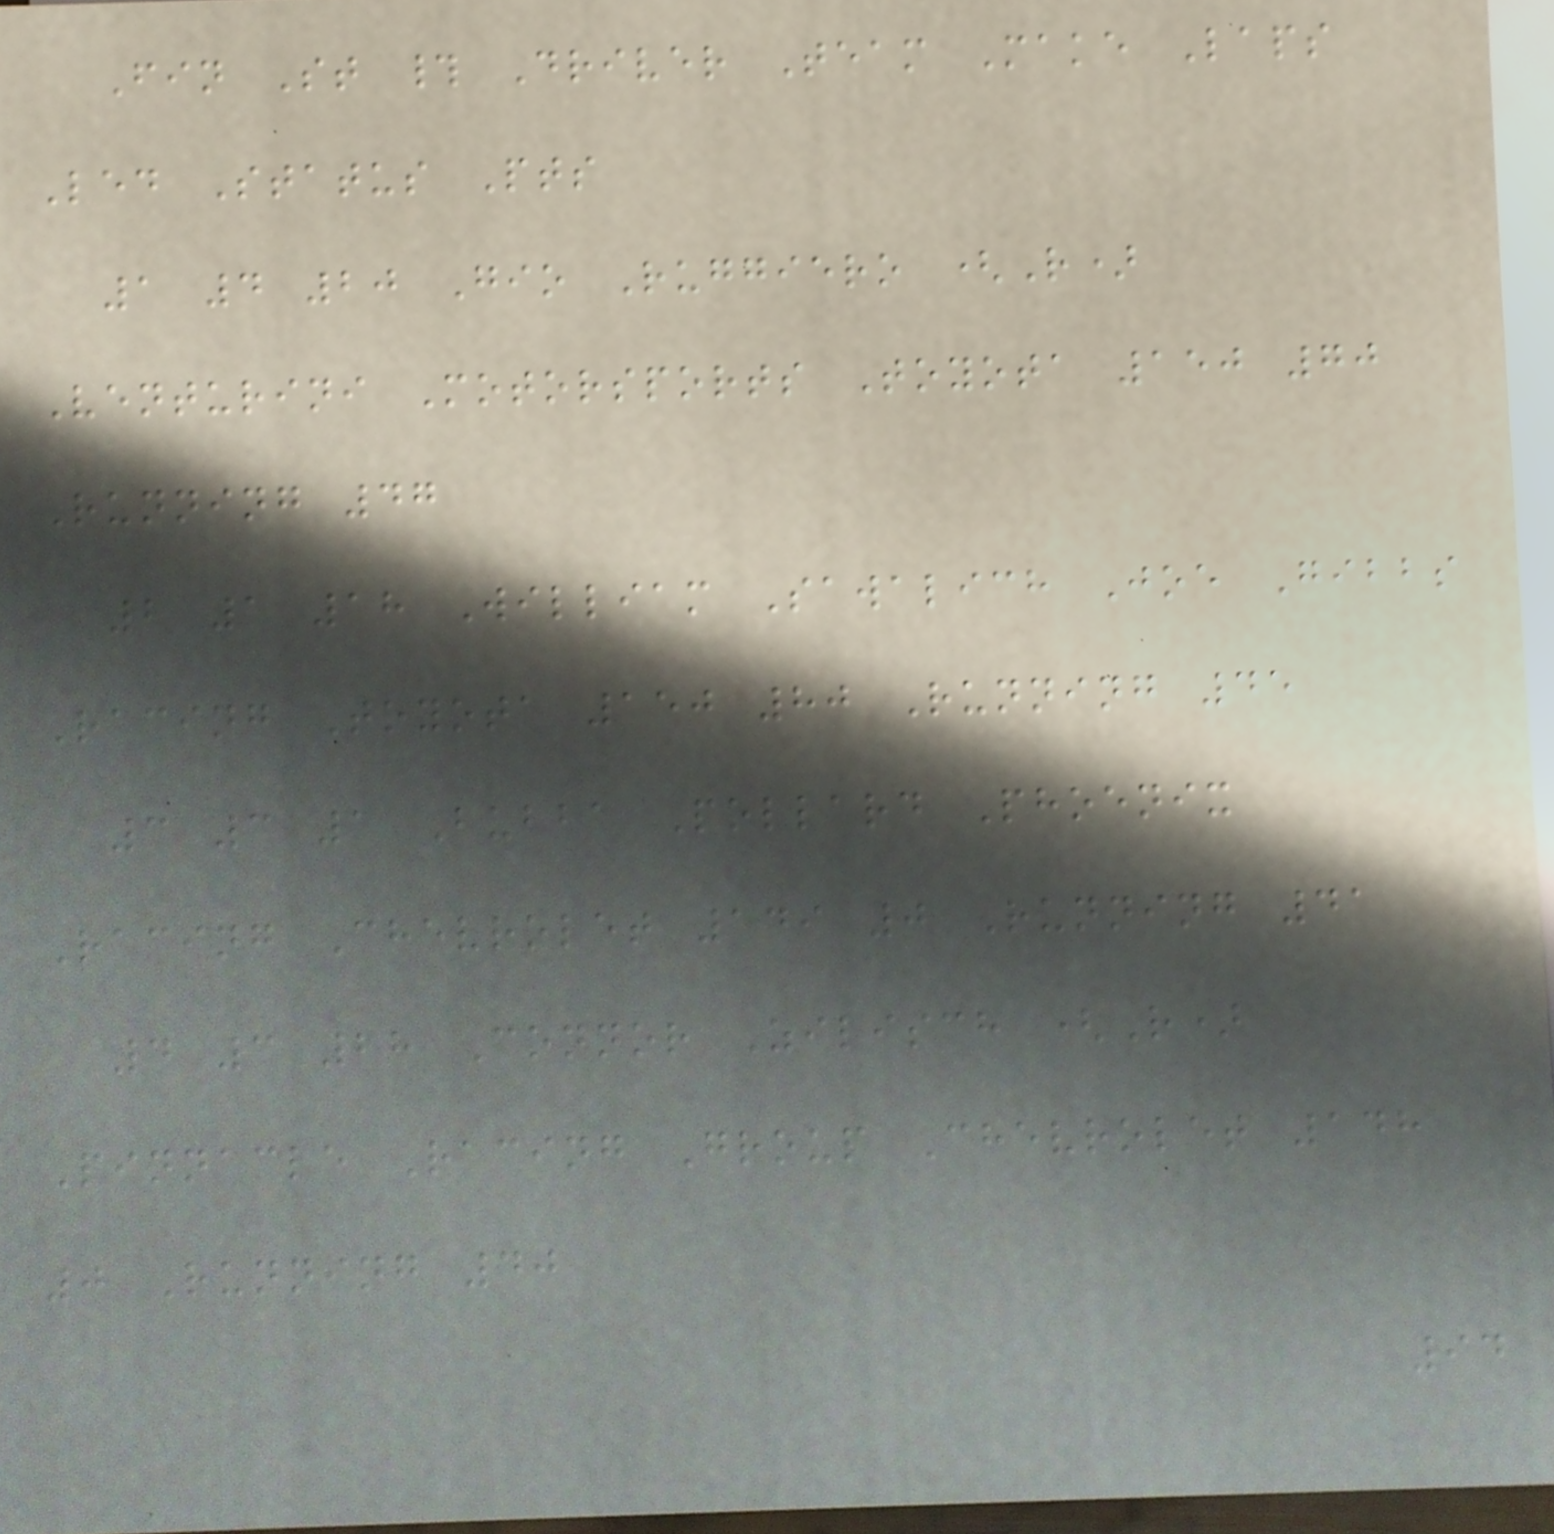Fin St # Driver Team Make Laps
Led Status Pts
1 4 20 Gio Ruggiero (R)
Venturini Motorsports Toyota 150 70
Running 47
2 1 18 William Sawalich Joe Gibbs
Racing Toyota 150 80 Running 45
3 3 1 Bubba Pollard Phoenix
Racing Chevrolet 149 0 Running 41
4 3 28 Connor Zilisch (R)
Pinnacle Racing Group Chevrolet 148
0 Running 40
94
